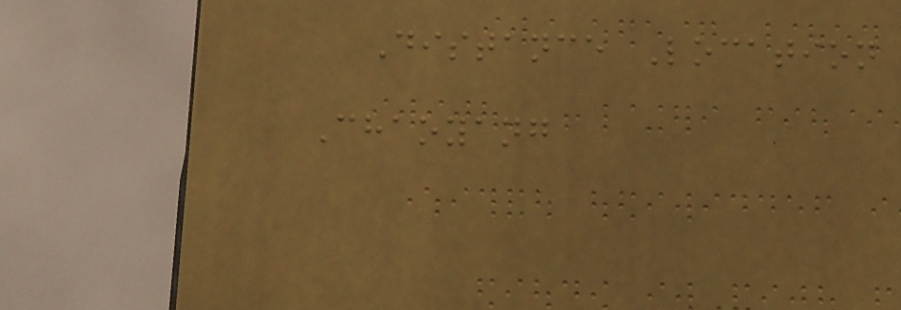Distance Location
Chaoyang
